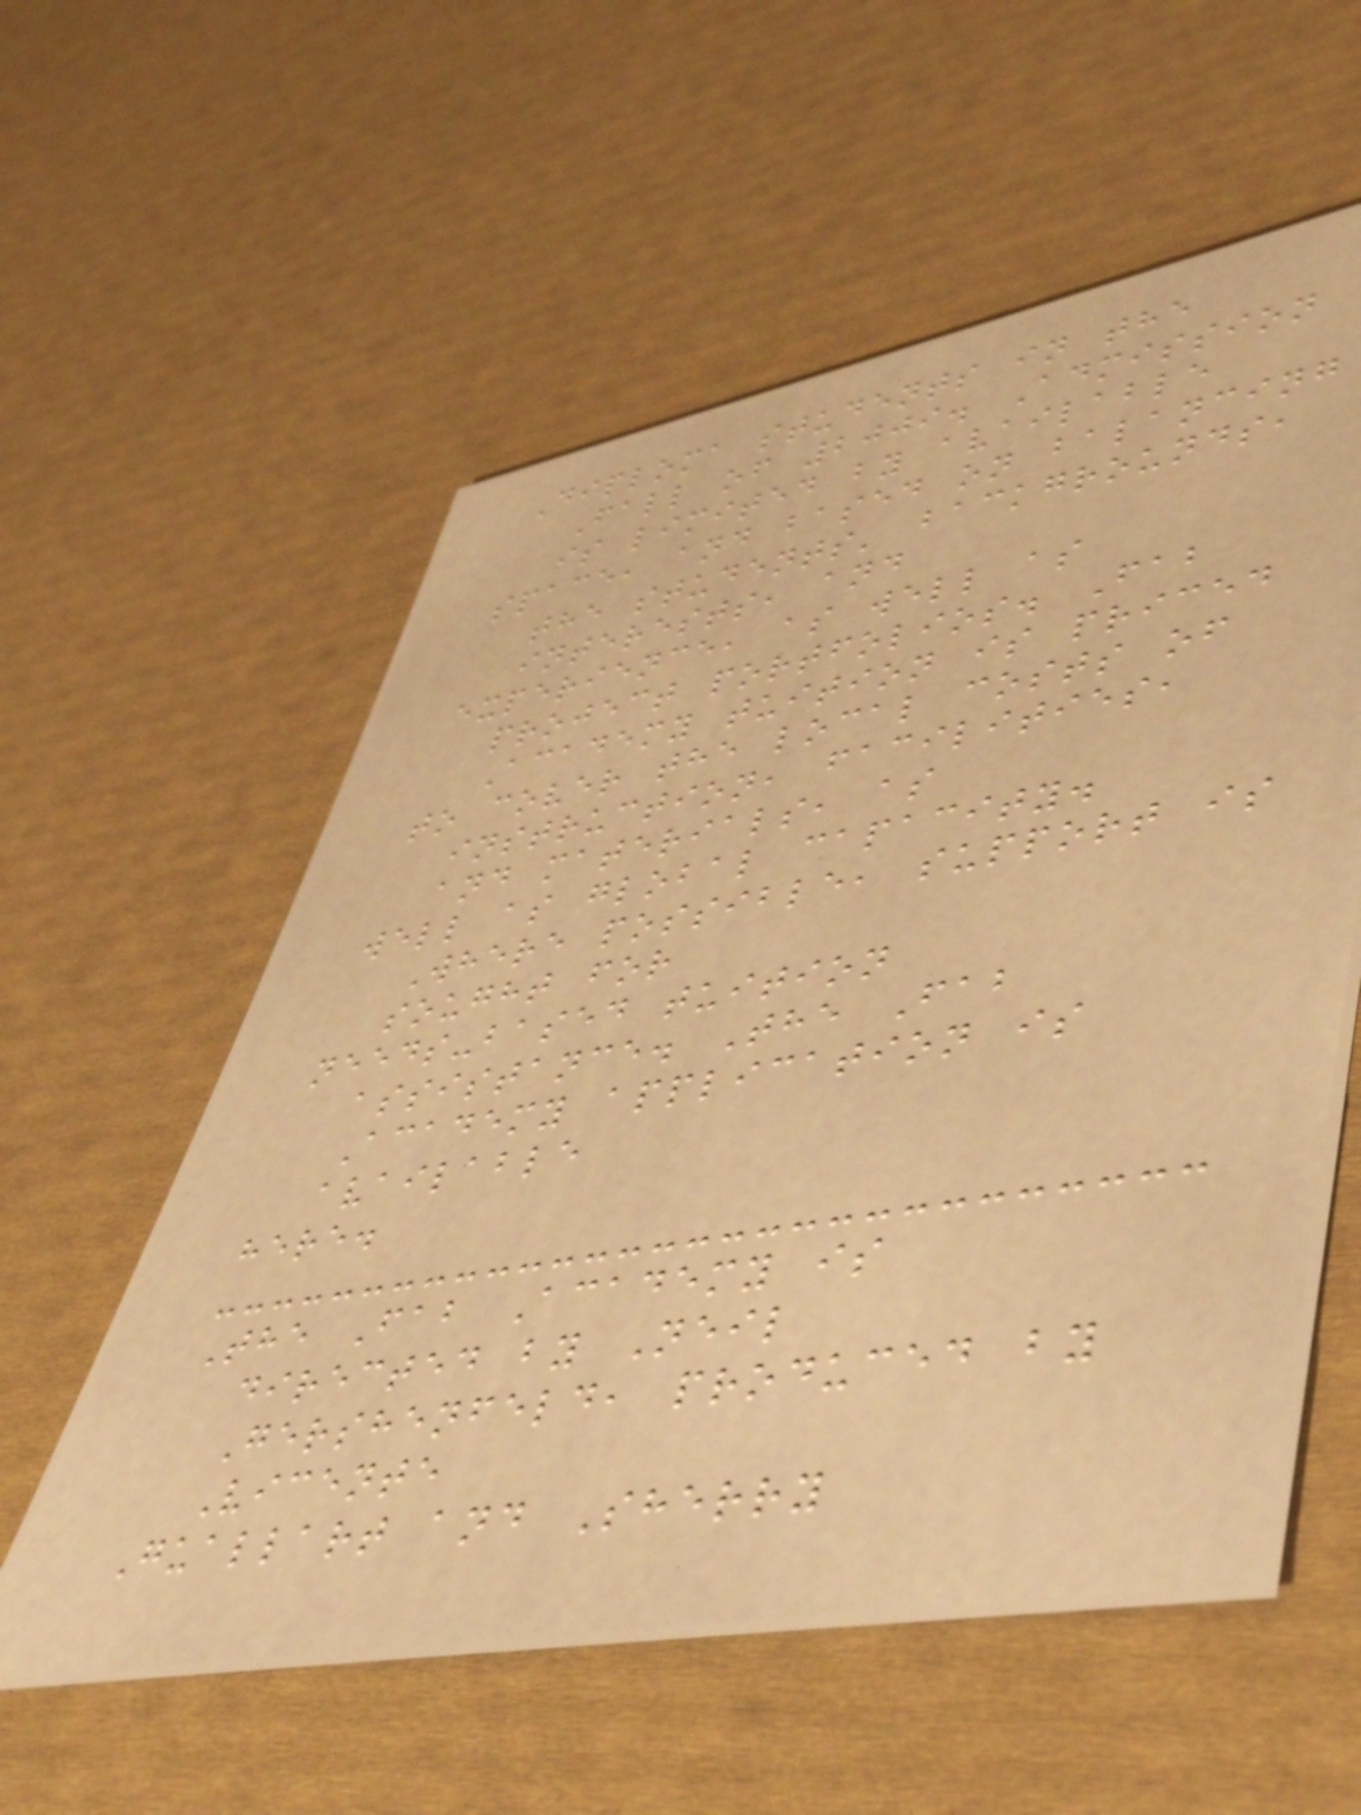Diploma students in the
Fall of 2009. Admission
is limited by available
space, and based on balancing
the students' backgrounds,
interests, and
experience, as well as
project portfolios. Fab
Academy tuition is priced
to cover the local costs of
instruction, facilities,
and materials, as
well as global capacity.
Where possible, support is
sought for
needs-based tuition
assistance. The Fab
Academy application is
available
here.
The Fab Academy is
directed by Neil
Gershenfeld, produced by
Vicente
Guallart and Sherry
